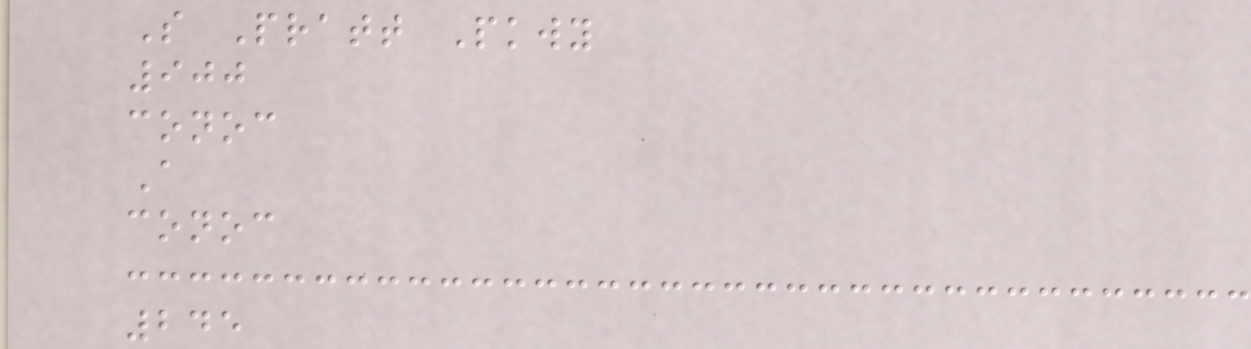S Pratt Pkwy
900
conoc
A
conoc
245
